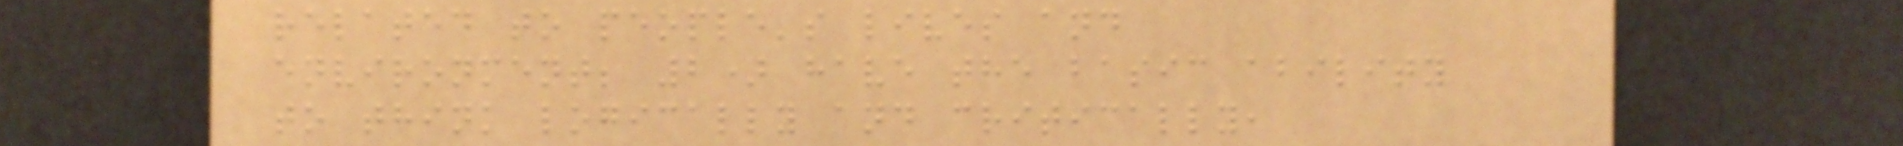related to people's lives and
environment; 2) have the basic ability
to think logically and critically,
